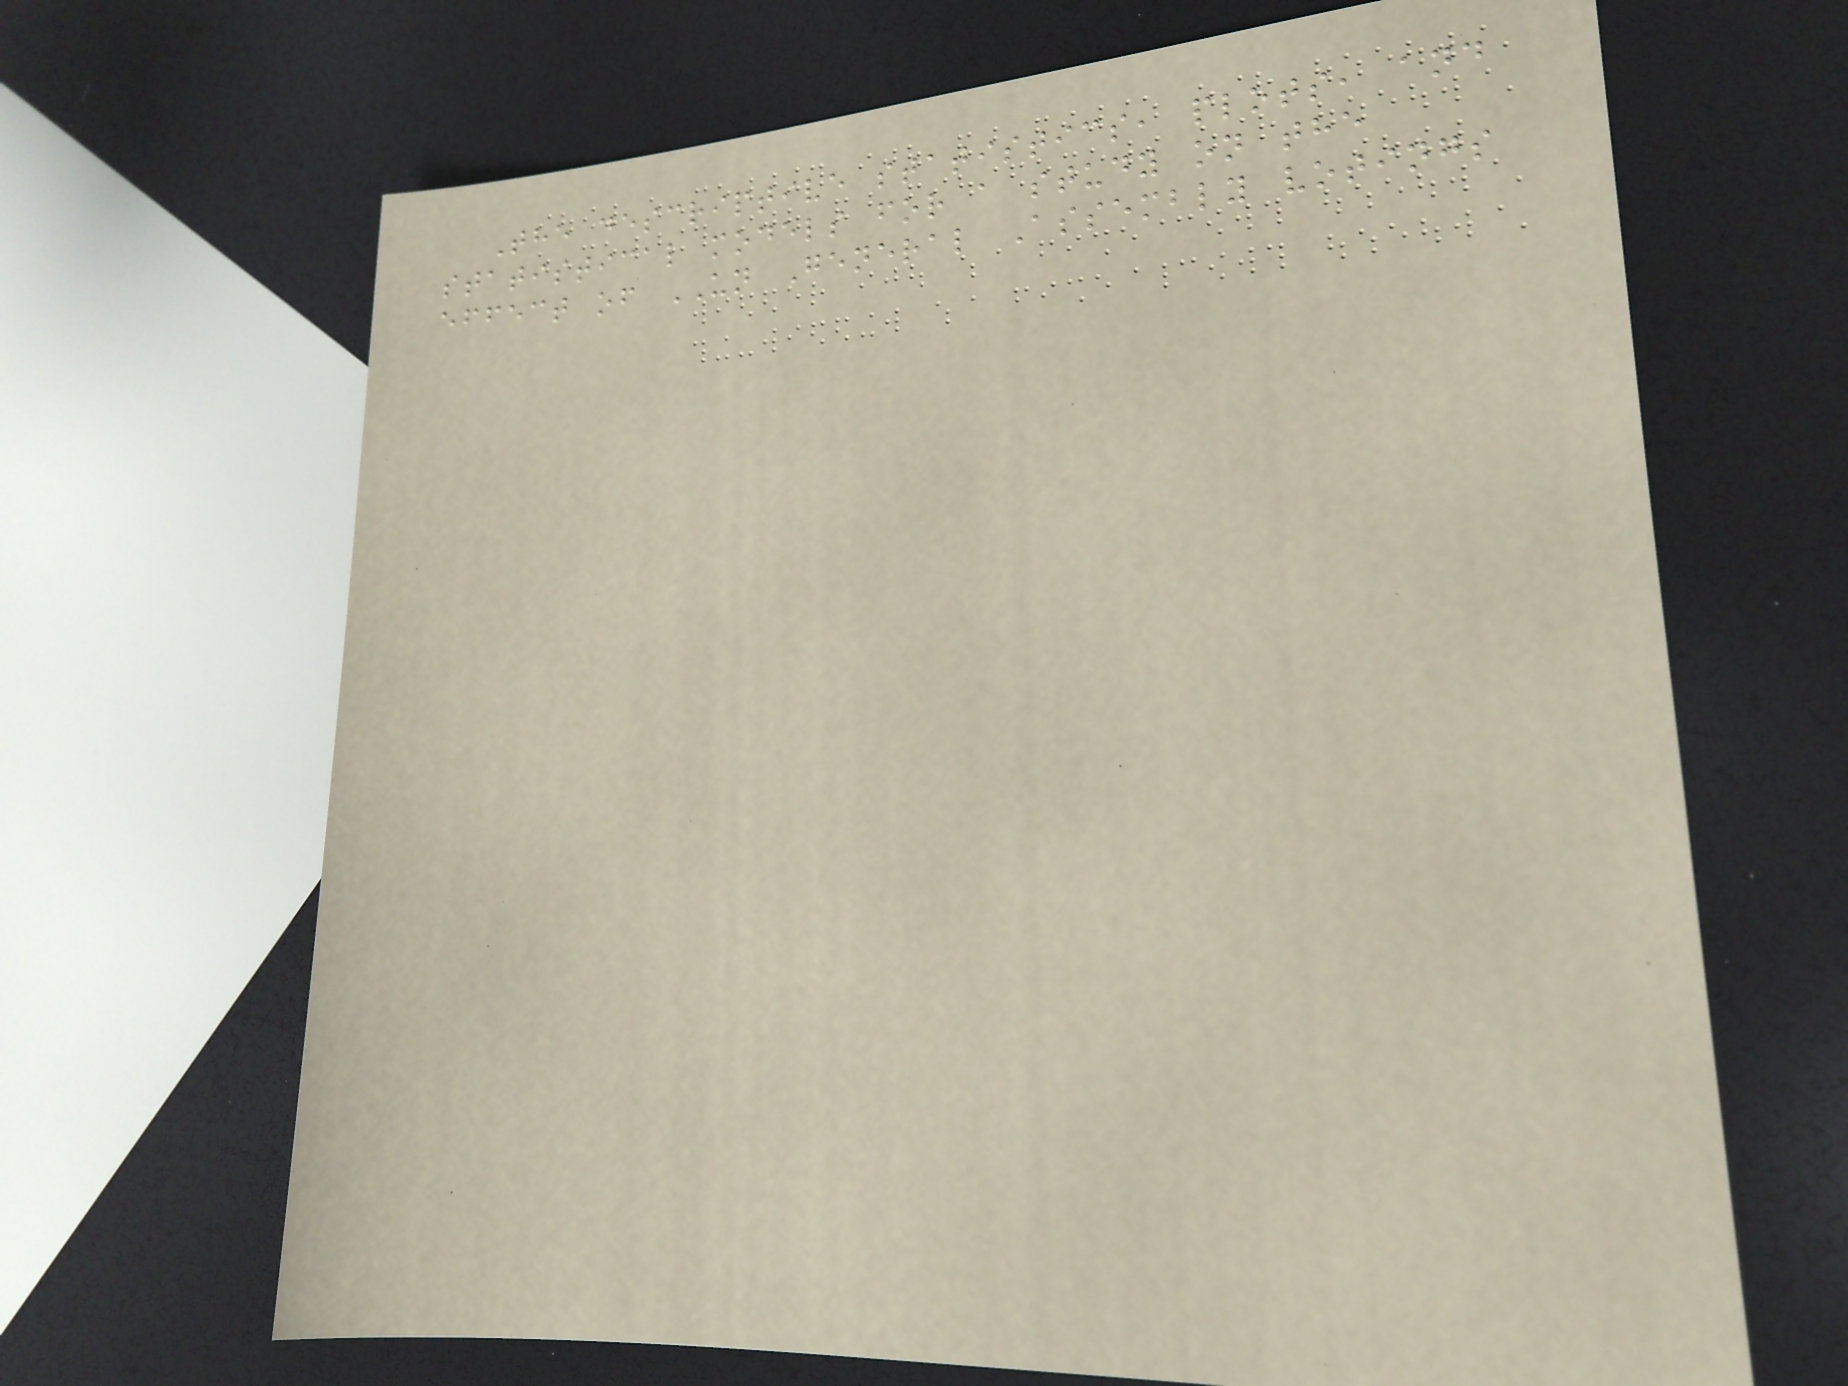The descriptive statistics, plots, and
statistical models for a study on the
effect of UN General Assembly votings
